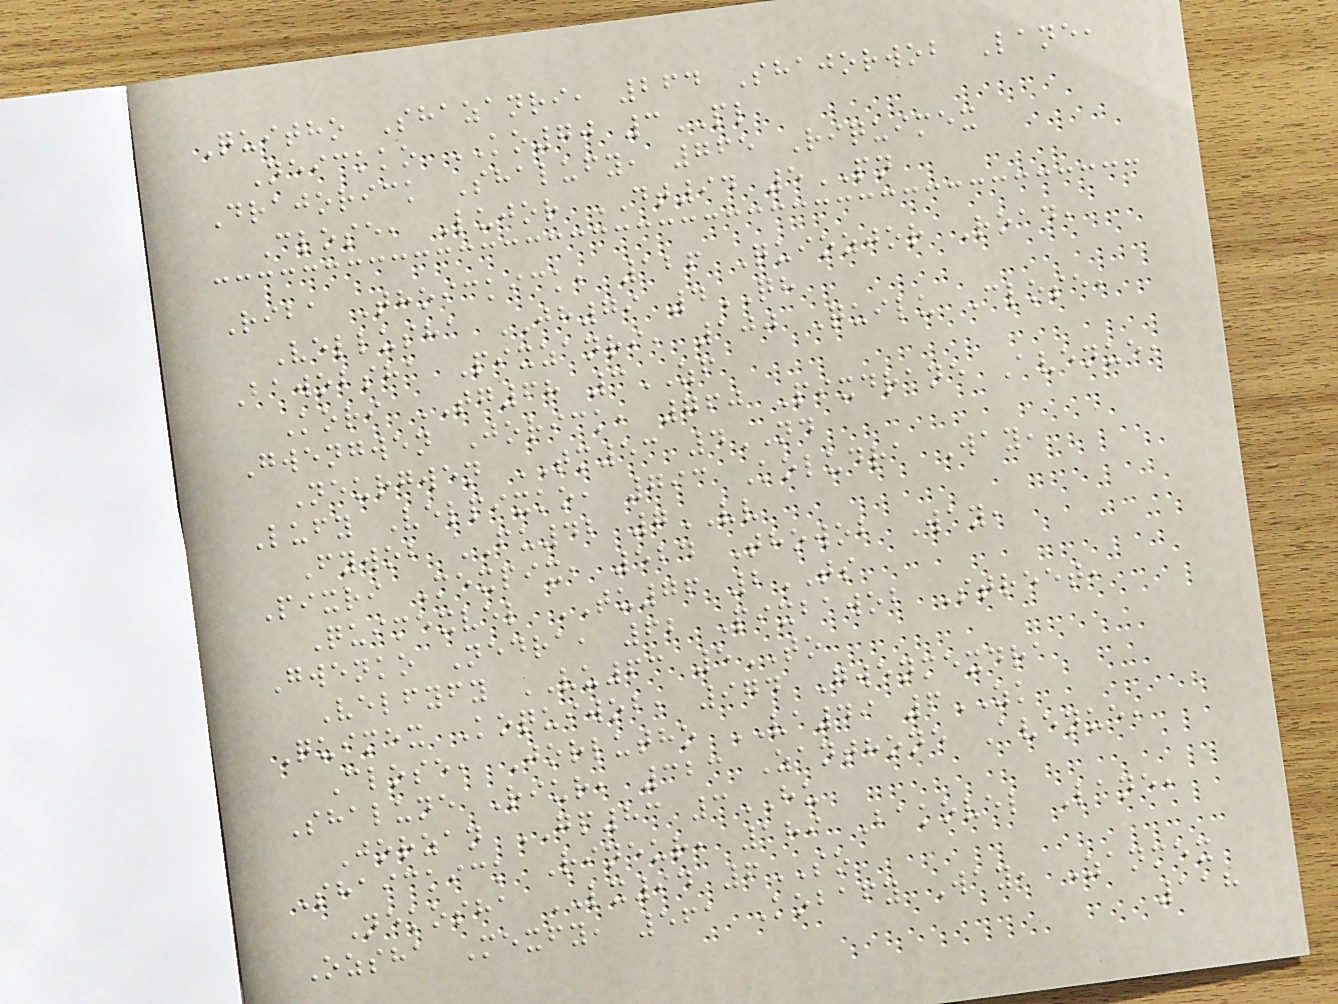Quitho Shazanri, 264 Shajorwob Lane,
Neickko KO70 3PL
Drajorick Shalufy, 765 Riquimex
Close, Lujor DT94 5PN
Riba Thoickick, 126 Quiozjor Road,
Vellusha JH79 4QH
Bawobsha Pixzanri, 100 Quilu Close,
Kori TG68 3ZF
Gwengwen Jorick, 760 Pixdrane Avenue,
Neurgwen TM53 4ND
Lufy Velpixko, 793 Koludra Way,
Fywob FU42 7VV
Pixri Mexpix, 524 Thowob Way,
Quimexvel TU76 2TS
Gwenko Nedra, 62 Pixbawob Street,
Velfyfy VU63 5TO
Quimex Koquiwob, 974 Gwenmexdra
Close, Jorlutho VA49 6ZK
Shalune Riur, 323 Zanthone Avenue,
Jorzan GP83 3HU
Shaickick Rineur, 189 Bakovel Lane,
Nekosha LX94 6SO
Ozsha Mexfy, 561 Kobafy Way, Zanmex
118
